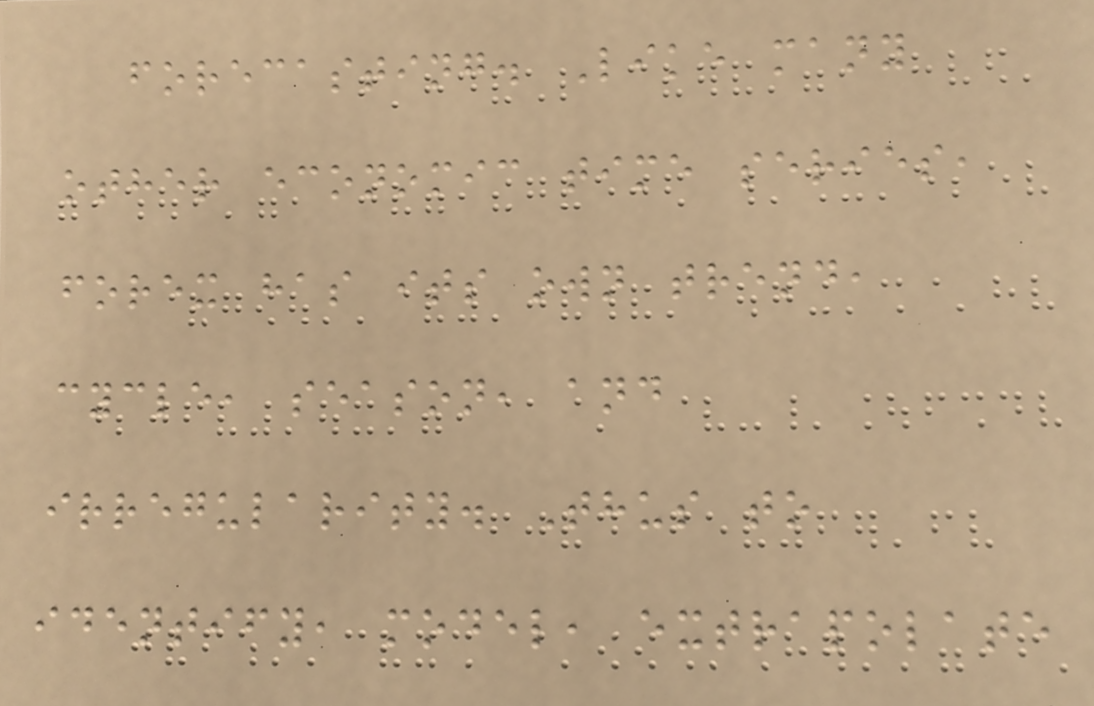forecasting. Like many
other economic time series,
forex has its own trend,
cycle, season, and
irregularity. Thus to
identify, model, extrapolate
